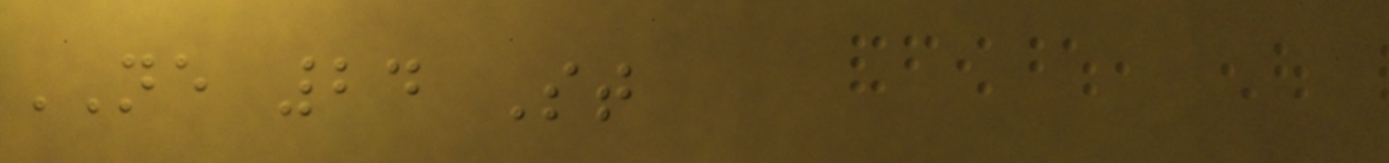NE 24 St
